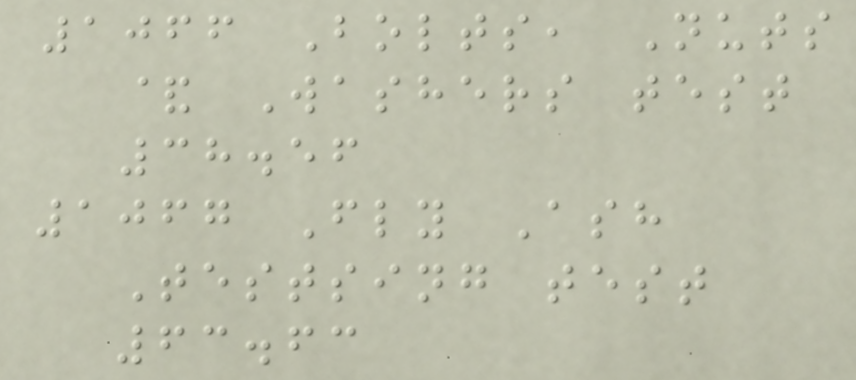1066 Bolts, Nuts
& Washers test
38.56
1067 Fly Ash
Testsing test
63.63
